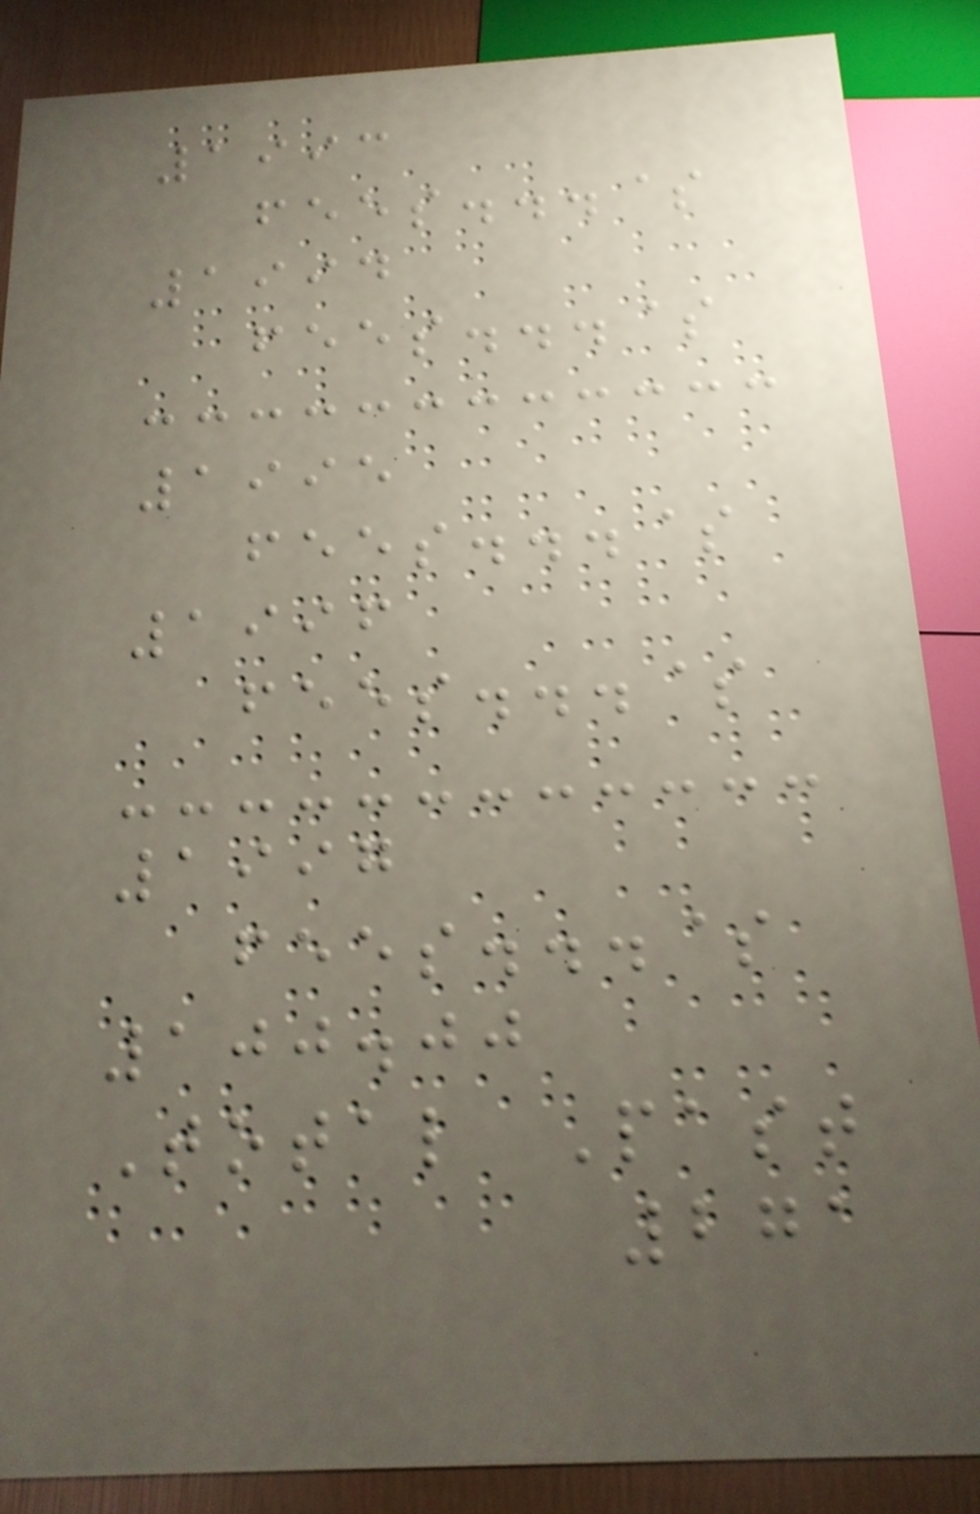1993
fees...$
1994
fees...$
1995
fees...$
1996
fees...$
1997
fees...$
100.00
Total Past
271
